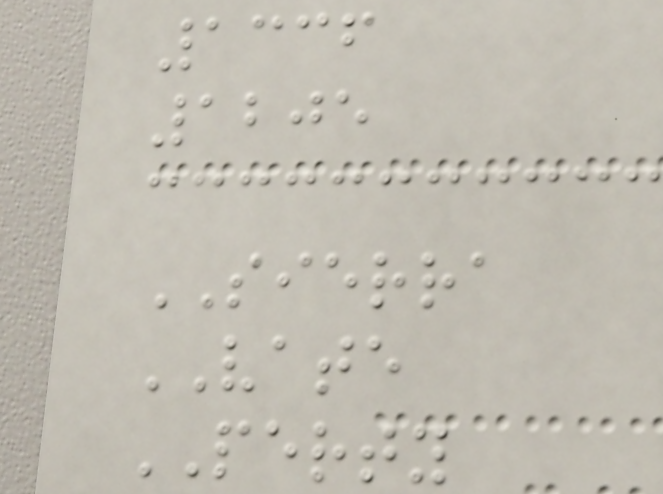1336
1205
SIERRA
VATE
PERTY
